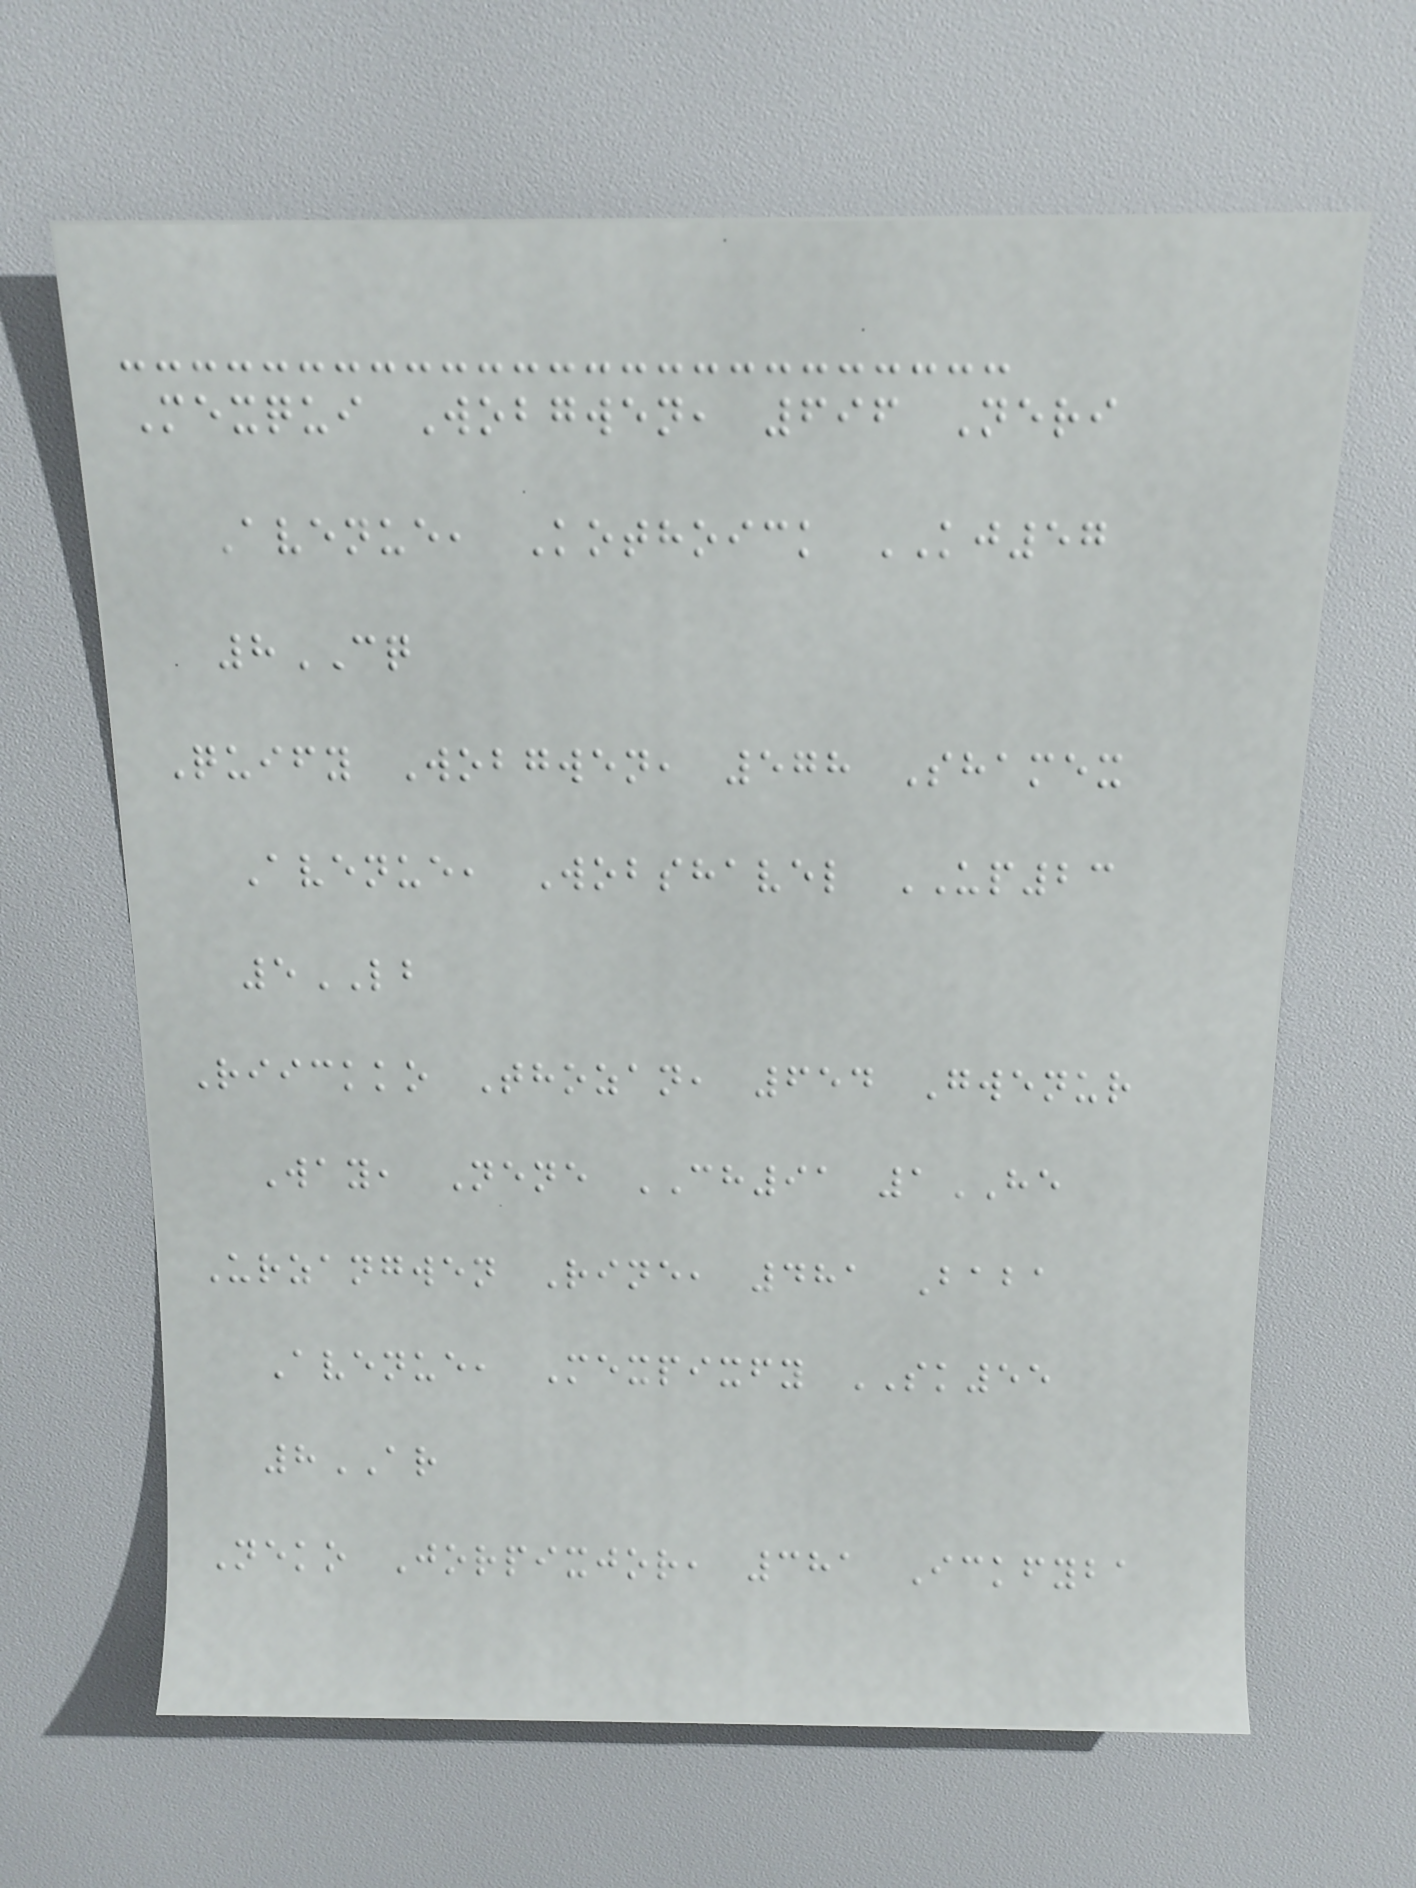Mexqui Wobgwen, 696 Neri
Avenue, Kothoick KJ57
8CQ
Quify Wobgwen, 578 Shamex
Avenue, Wobshavel UP23
5LB
Riickko Thozan, 654 Gwenur
Way, Nene CH91 1HE
Urzangwen Rine, 481 Baba
Avenue, Mexpixfy SK55
8AR
Neko Jorpixjor, 381 Ickfyba
